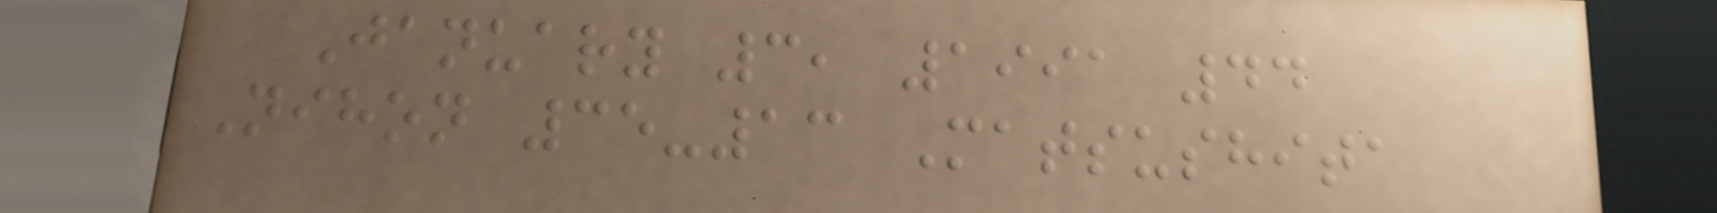January 3, 1991 44
Nihon 35-13 Matsushita
